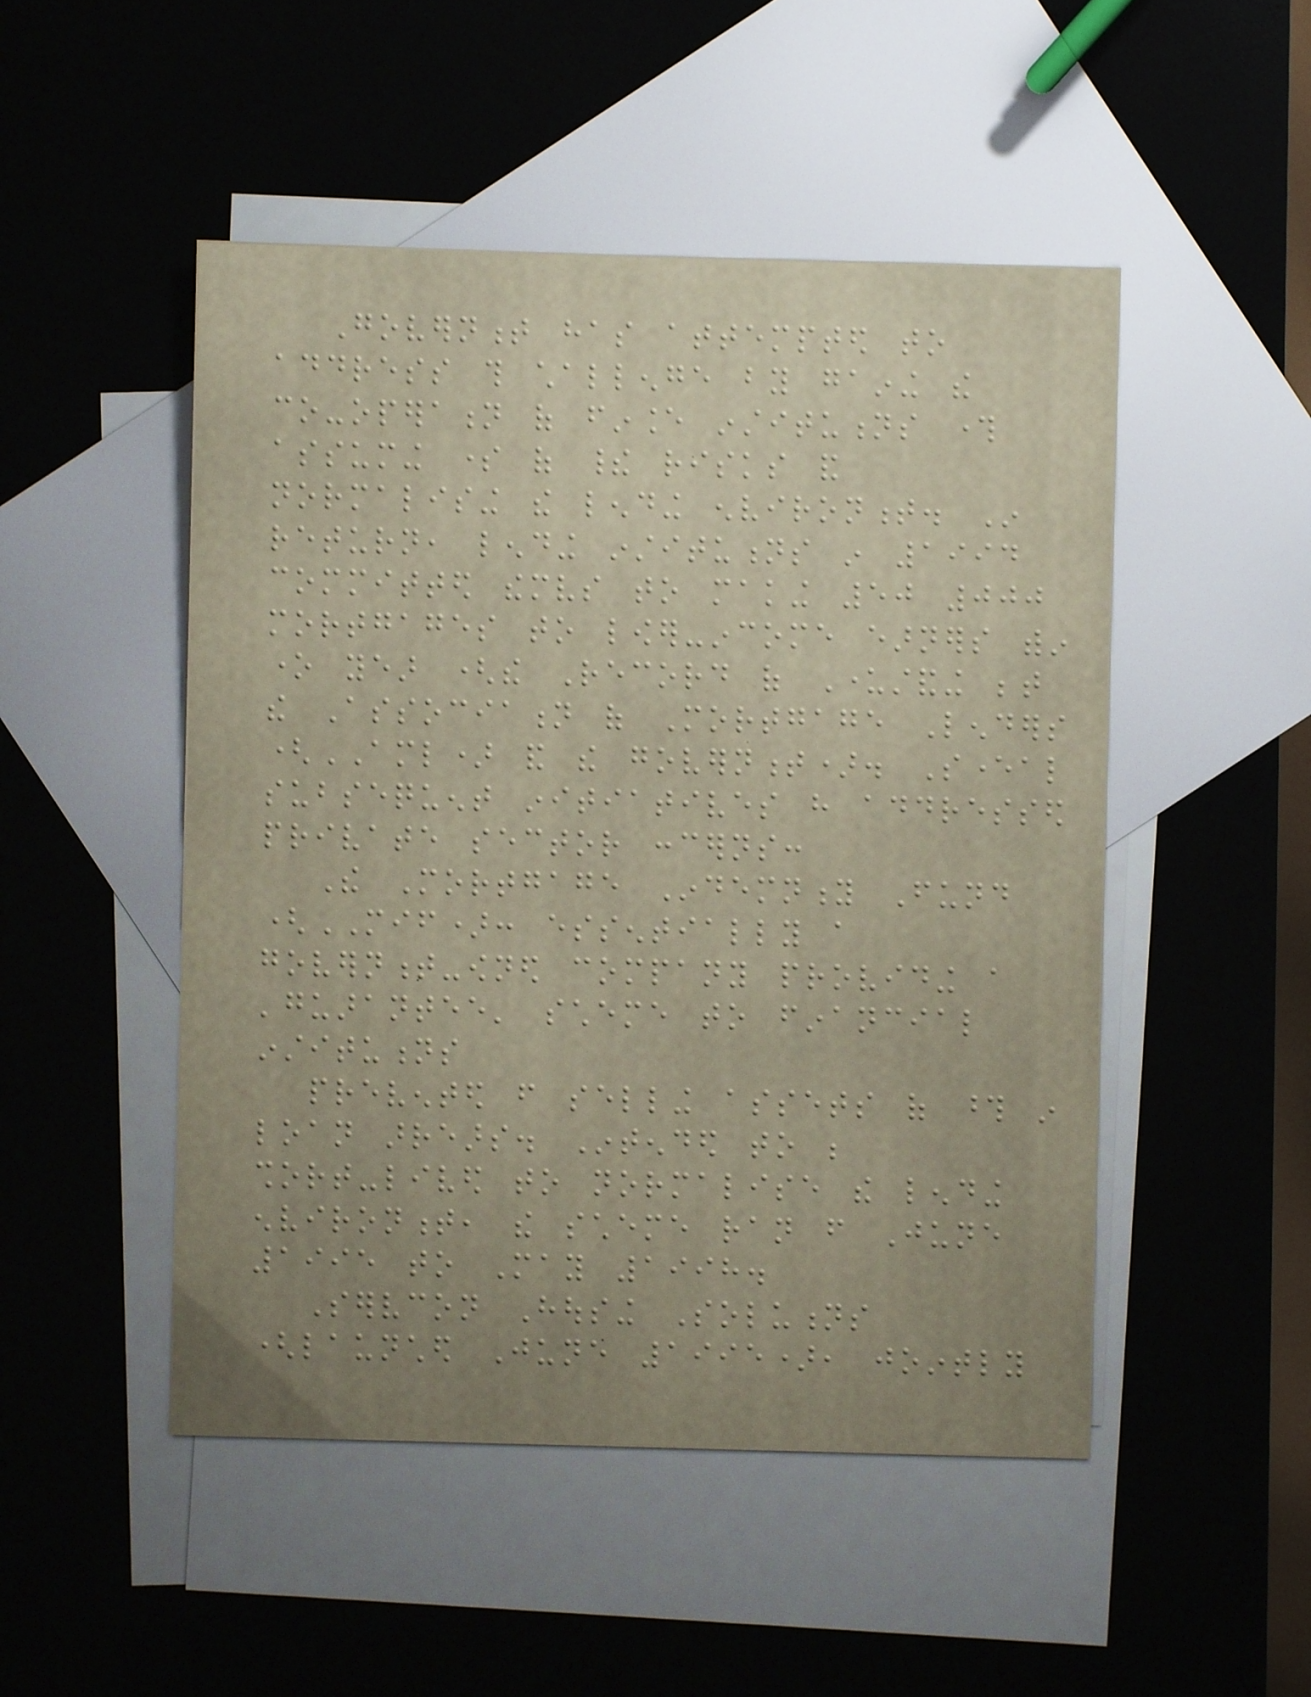Government has attempted to
address this challenge by gaining the
co-operation of finance institutions through
assuming some of their risks and
normalising the lending environment. In
return, lending institutions in 1994
committed themselves to making 50 000
mortgages to lower-income earners within
one year (the Record of Understanding between
the Association of Mortgage Lenders
(AML) and the government). Several
subsequent initiatives have addressed
private sector concerns:
The Mortgage Indemnity Fund
(MIF): essentially a
government-owned company providing a
'guarantee' scheme to financial
institutions
prevented from selling assets of those in
loan arrears. Intended to be
short-lived to normalise the lending
environment, the scheme ran from June
1995 to May 1998.
Servcon Housing Solutions
(launched June 1995), jointly
